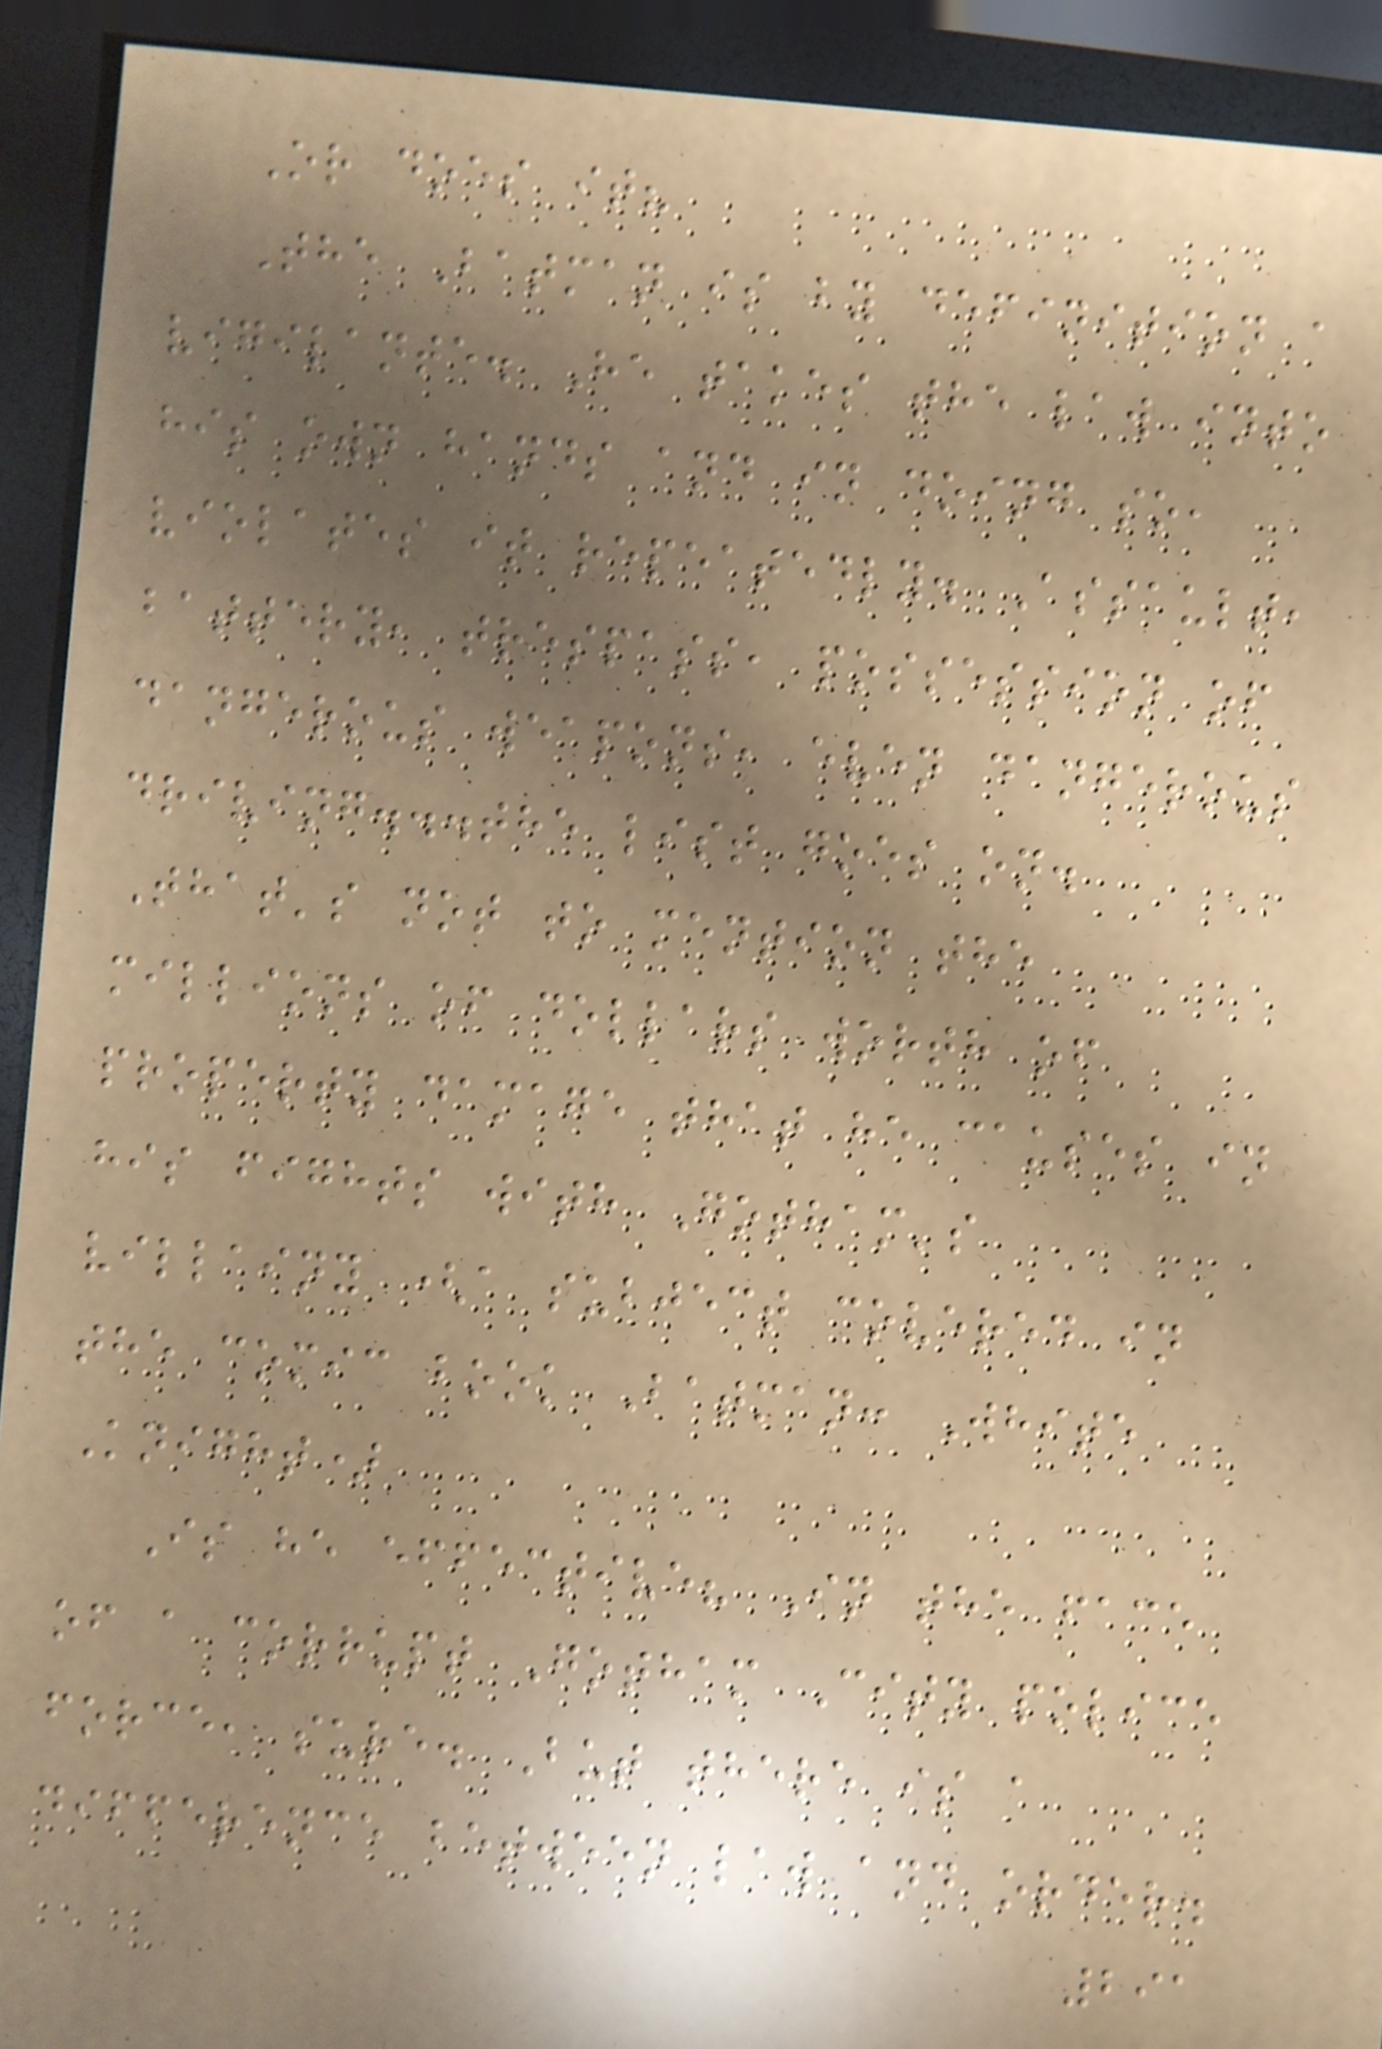Or does it?
The Batman is by definition a
vigilante. He takes the law into
his own hands and in doing so,
violates it repeatedly. Assault,
battery, trespass, possession of
dangerous weapons, even dangerous
driving...the list goes on.
That's not to mention the
millions of dollars worth of
property damage that he causes in
his fights with Gotham's
villainy (a subject covered in
the comic book Batman: White
Knight)
Is he effective? In the face
of a corrupt Gotham City police
force, sure. But there is a
difference between law and order.
291
